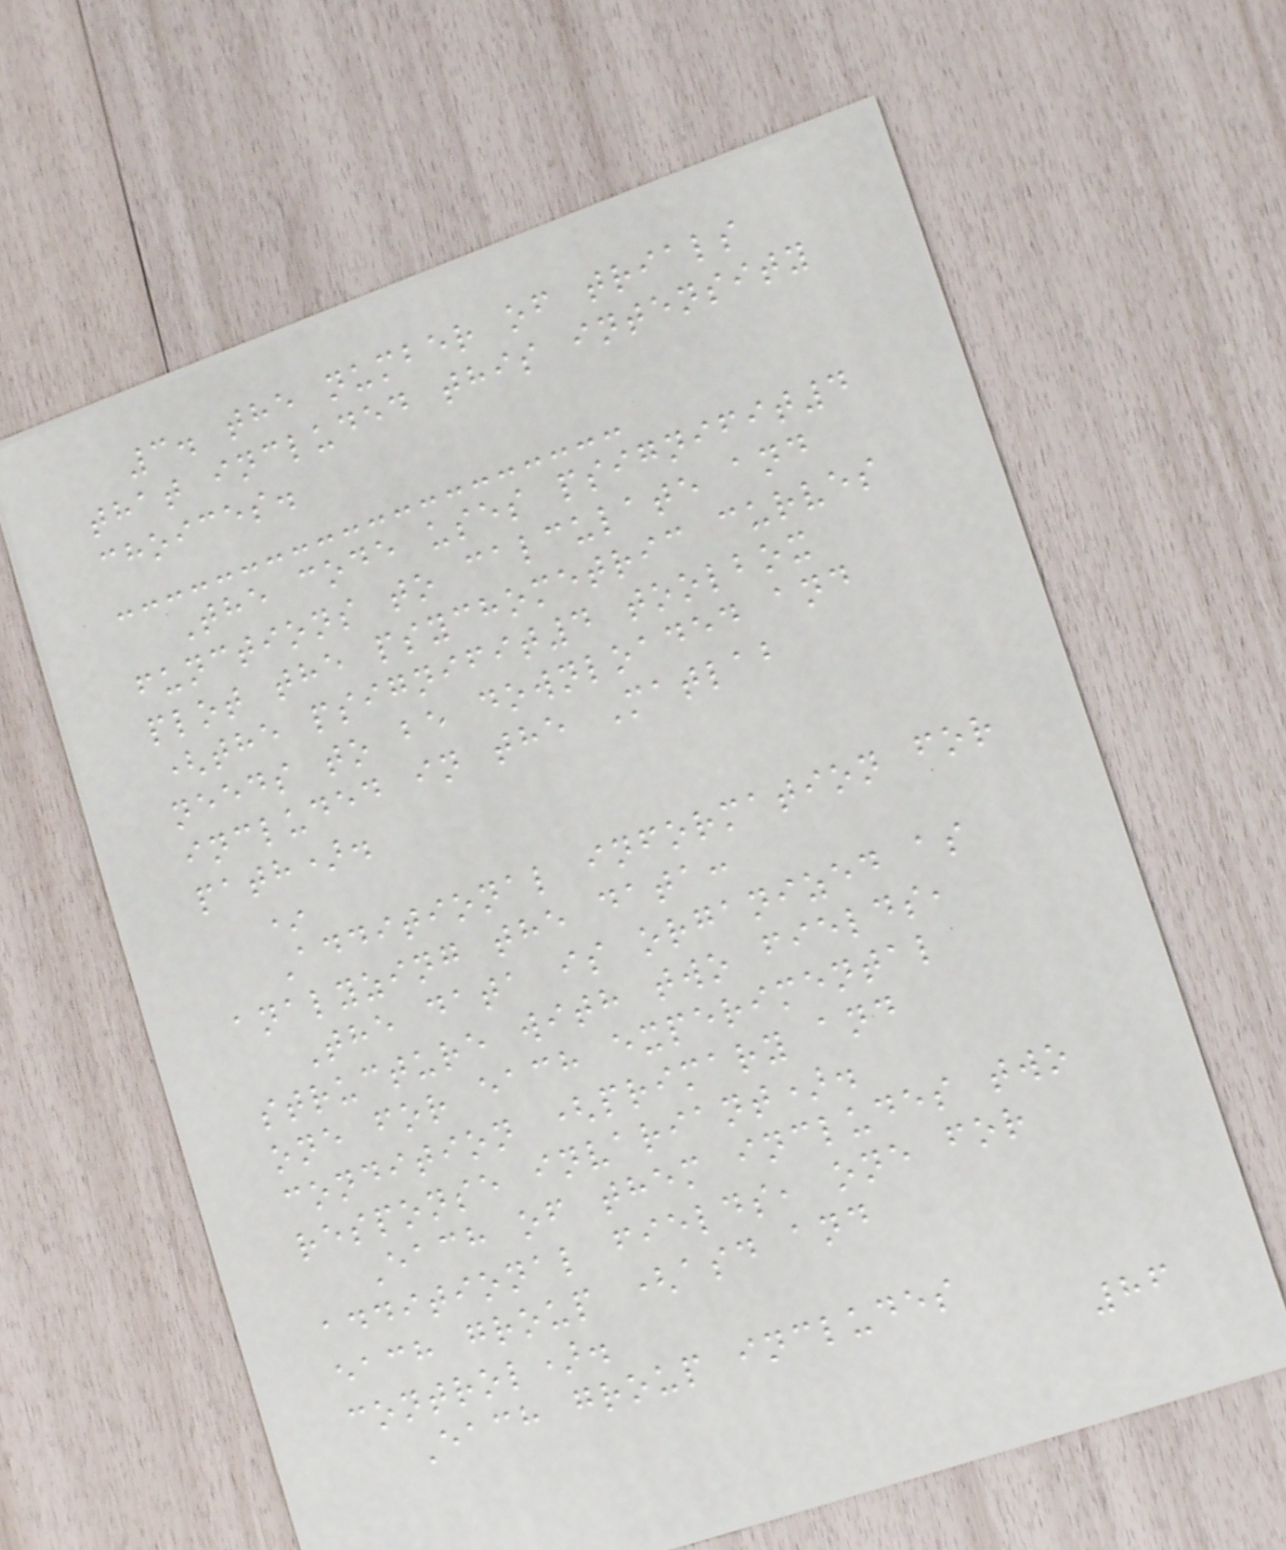3. the number of trials
that included this intensity
choices.
The code uses psignifit4
functions to calculate and
plot the psychometric curves
(the psignifit4 toolbox
needs to be downloaded and
included in the Matlab
path).
*
Additional information for
analyzing the data:
The data is organized as
structure with two fields,
one for each experimental
condition (primary and
response invariant).
Each of them includes two
additional fields, one for
each group (asd and
control).
Each group includes
86
